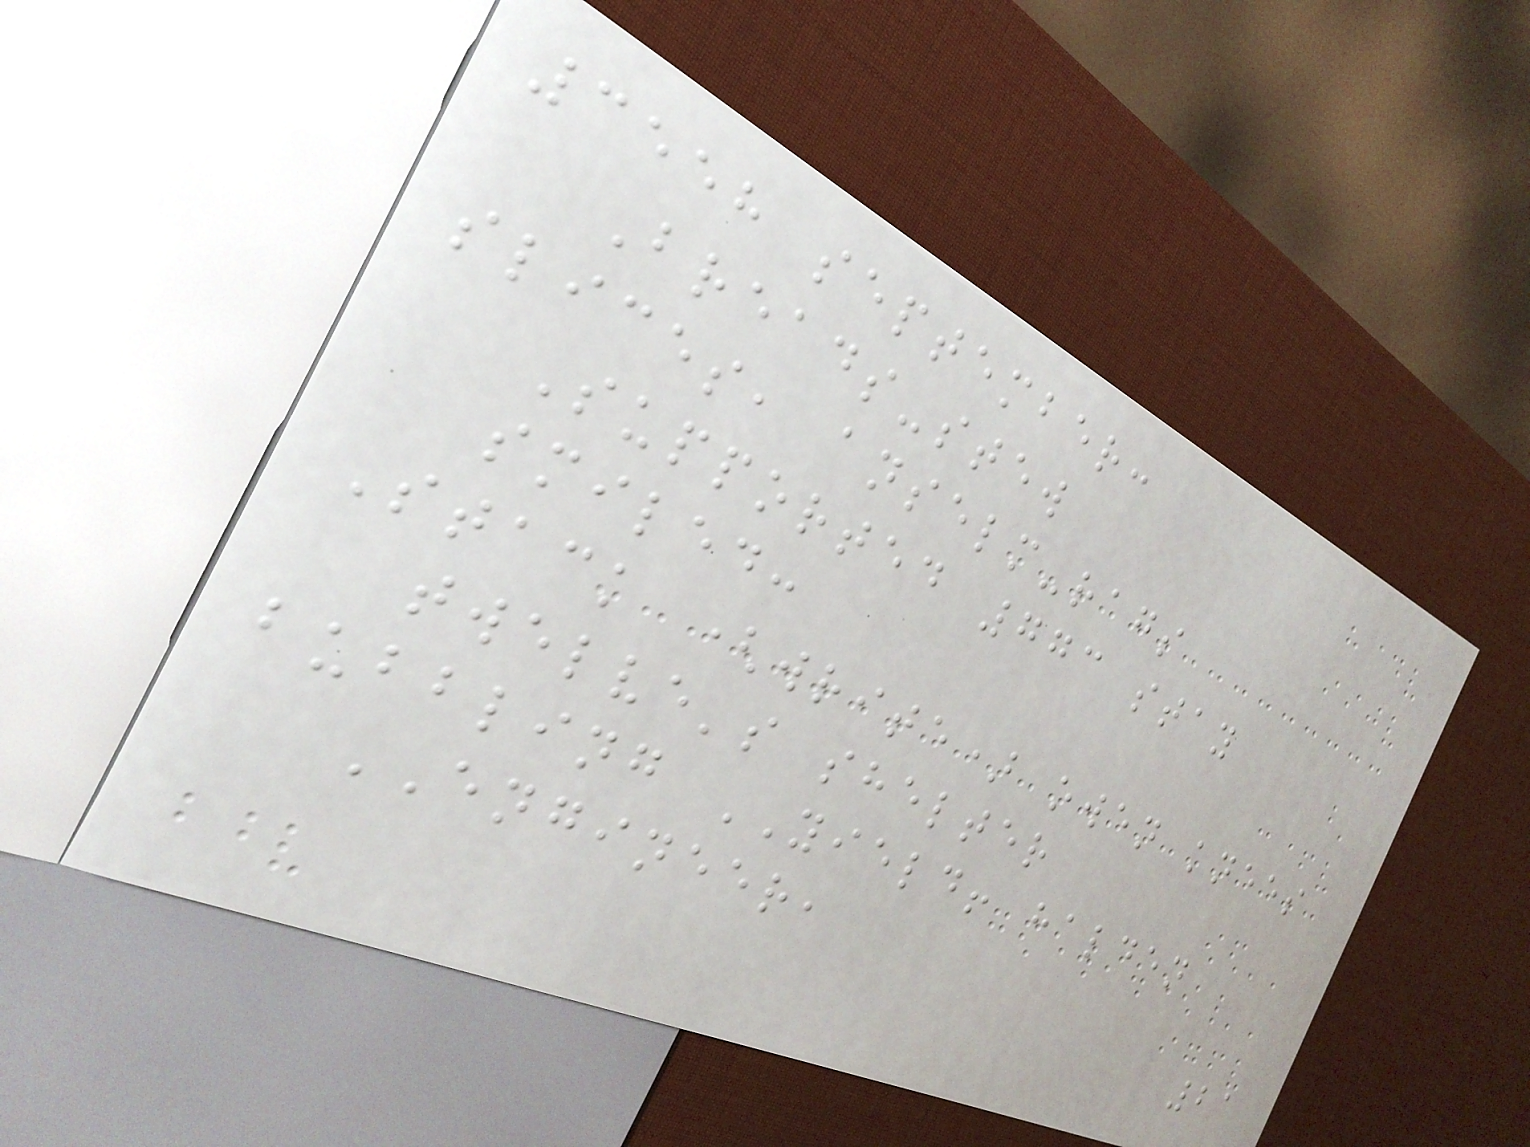3558 september:
Breads-stew
slices, anselm-rags
Supported 773 stay
smiled:
Stack (write) owen knees
twelve's shelter
bubbling YIELD! halden
ENGINEER,
21
